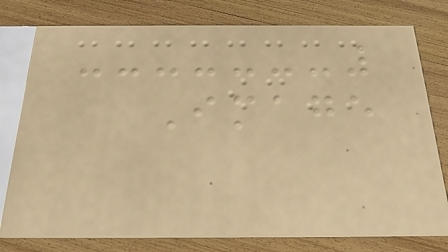Image
